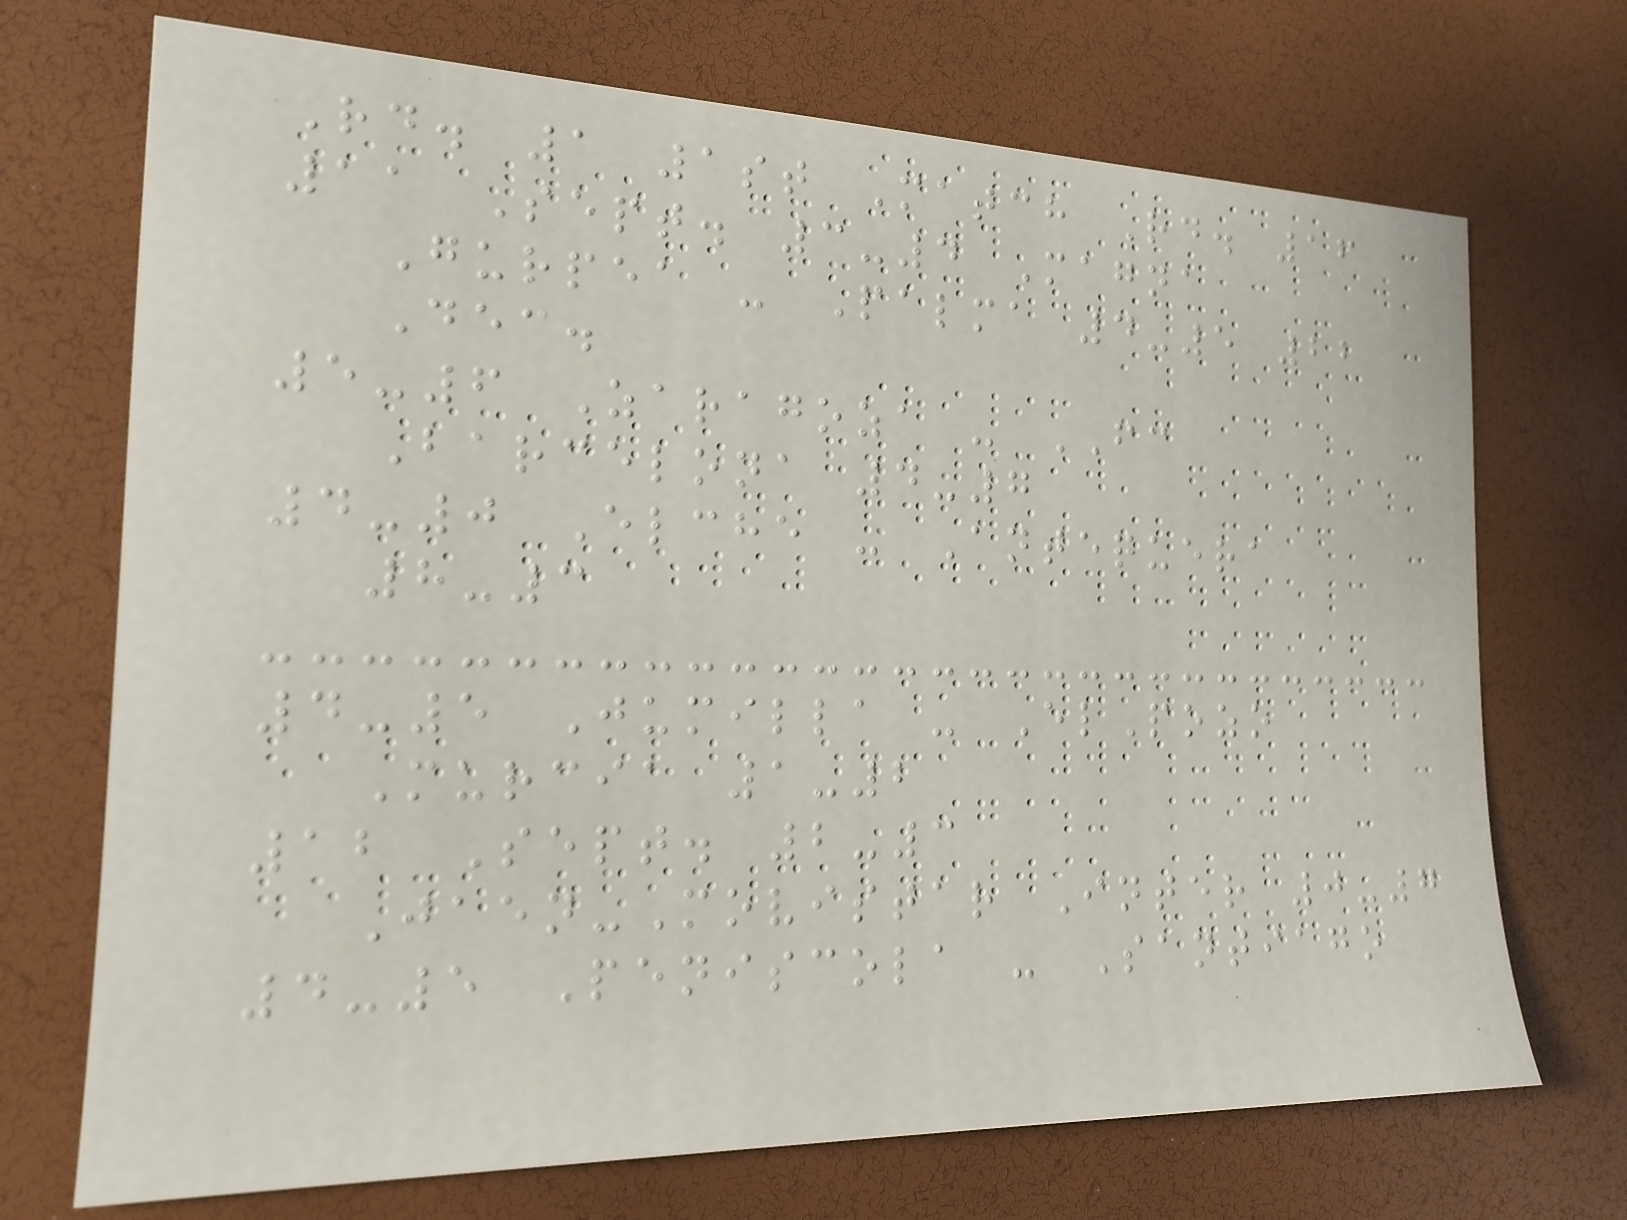Rd. 1 1st Match Rd. 16
11 Sept. 3-4 Magna
Gurpea - Palma 4-5 22
Dec.
5-6 Zaragoza - FC
Barcelona 4-7
4-0 Elche - Antequera
8-3
4-5 Jumilla - ElPozo
Murcia 1-2
12 Sept. 2-3
Jaen-Movistar Inter 0-7
4-5 Peniscola - Santiago
